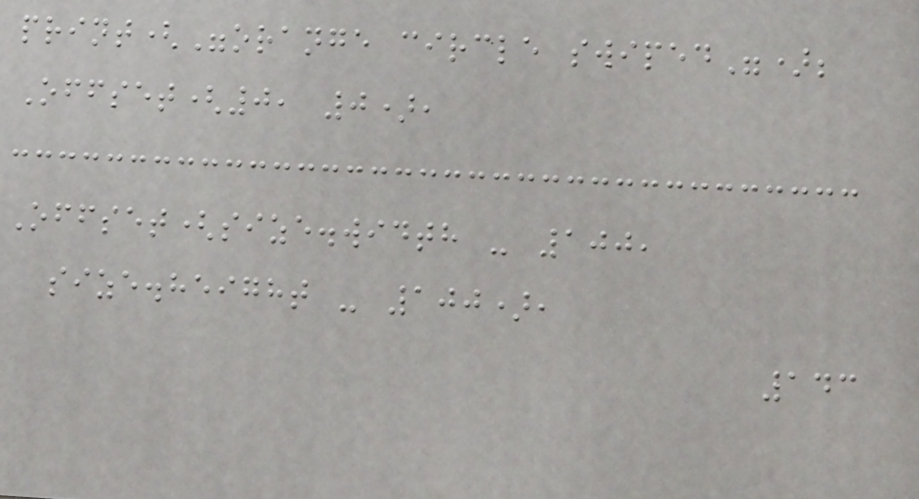print("orange circle swiped");
Offset(0, 0),
Offset(size.width - 100,
size.height - 100),
143
